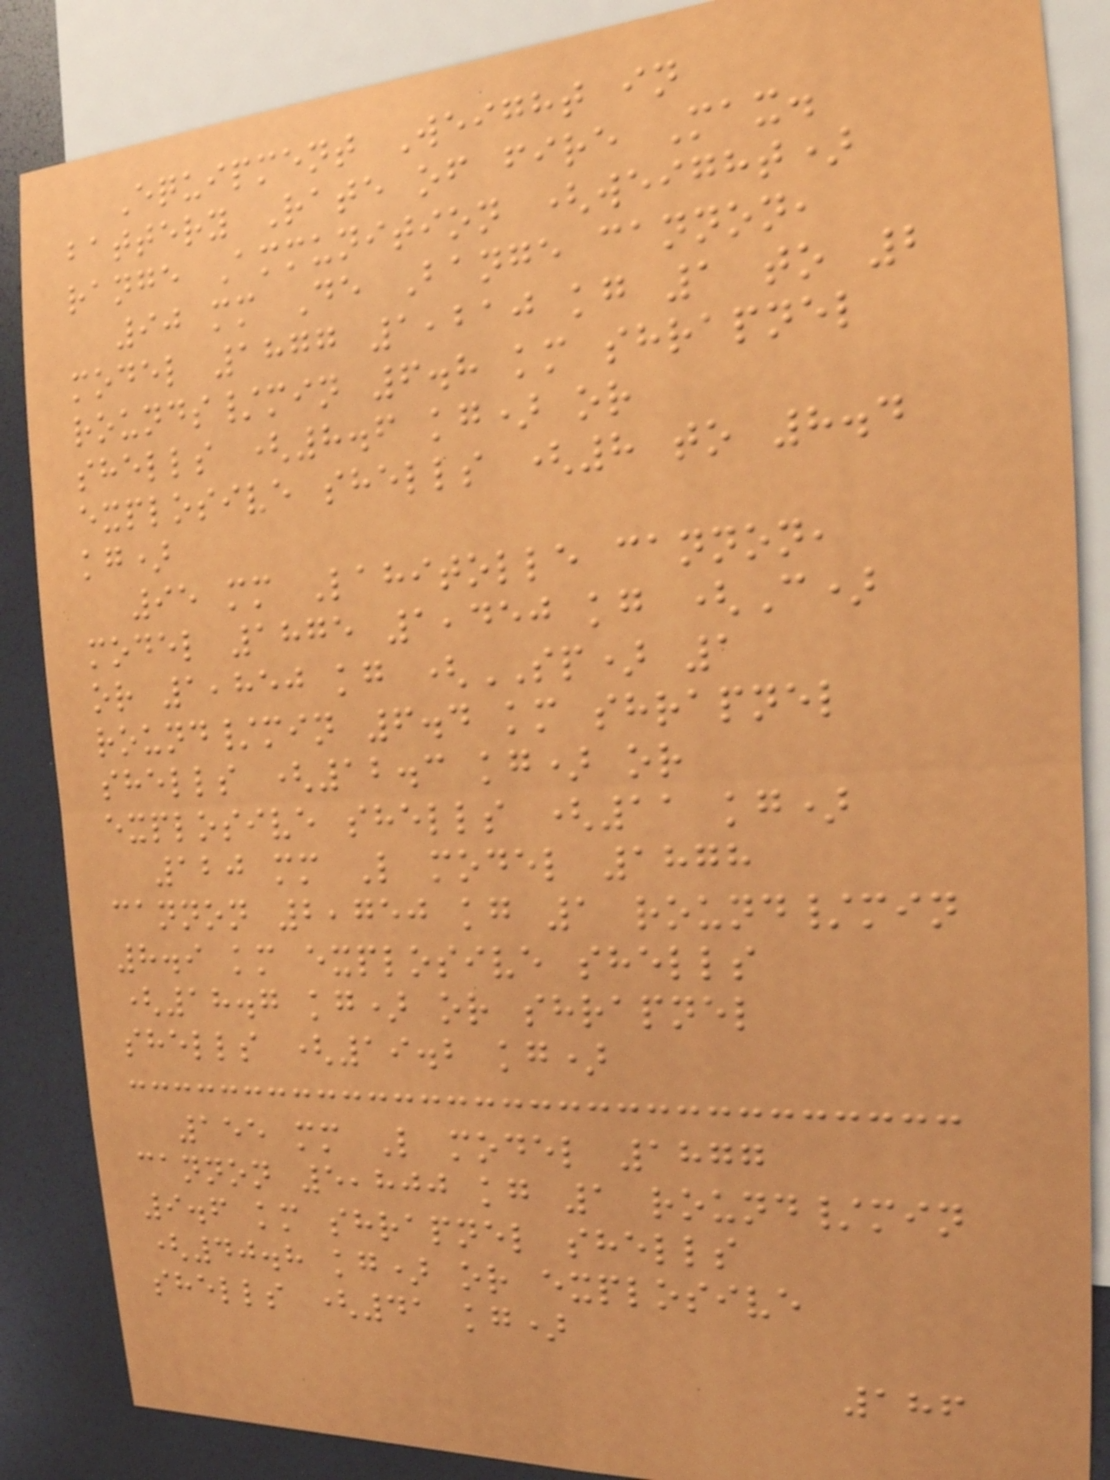Equipment Weight in
battery Rate of fire Max.
range Ammunition (weight)
90 mm De Bange cannon,
model 1877 1,210 kg 1 to 2
rounds/min 6.8 km shrapnel
shells (8.6 kg) or
explosive shells (8 to 8.4
kg)
95 mm Lahitolle cannon,
model 1875 1,450 kg (C)
or 1,850 kg (SP) 1
round/min 6.4 km shrapnel
shells (12.3 kg) or
explosive shells (11 kg)
120 mm L model 1878
cannon 2,750 kg 1 round/min
8.9 km explosive shells
(18.7 kg) or shrapnel
shells (19.2 kg)
155 mm L model 1877
cannon 5,800 kg 1 round/min
9.6 km shrapnel shells
(40.8 kg) or explosive
shells (41 kg)
186
